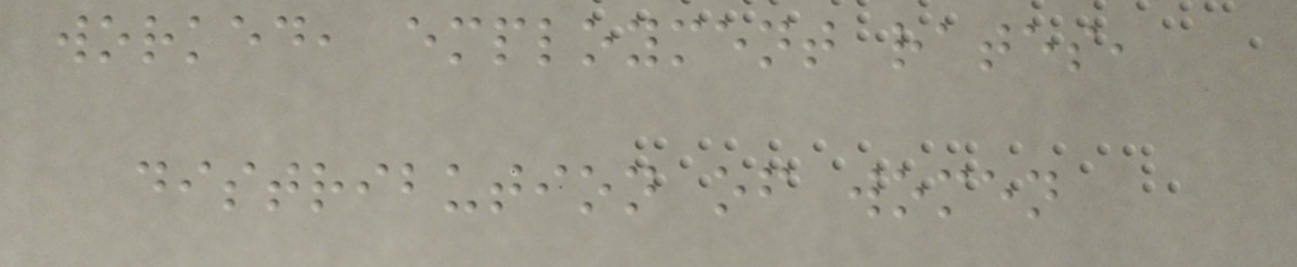worked, employment rates,
distribution of women
